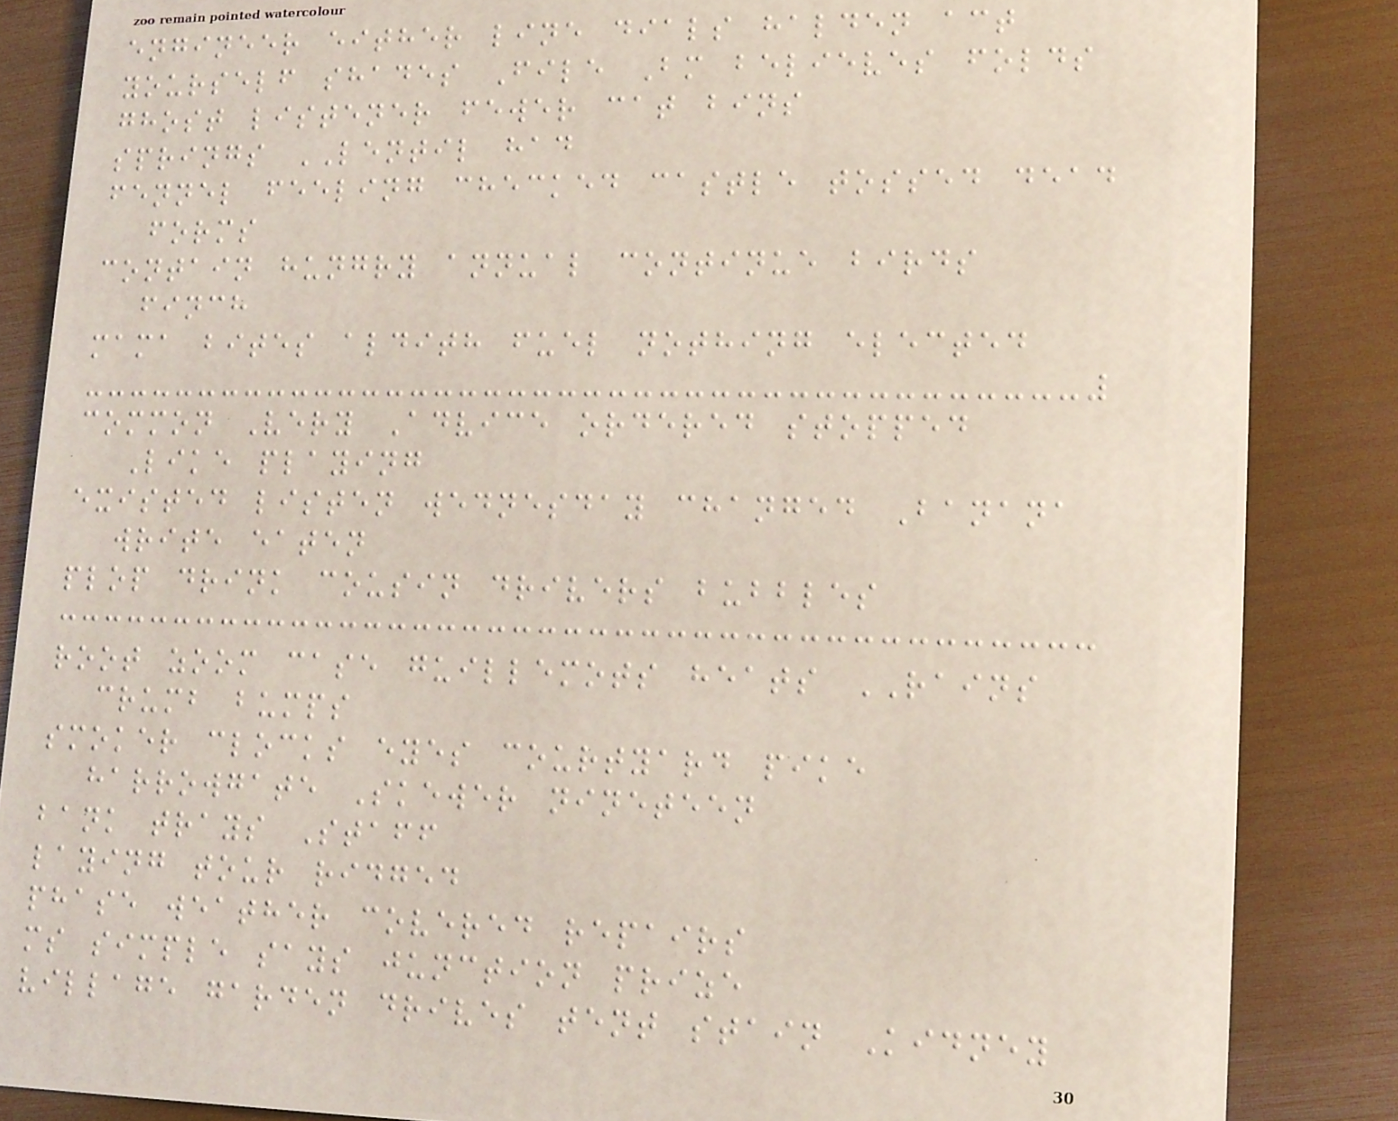engineer either line dials halden act
yourself shades File Bm believes folds
ghost listener fewer cat bins
springs LENTIL had
fennel feeling checked castle tossed dead
forms
contain hungry annual continue birds
finch
mama bites aldith fuel nothing elected
common Very Advice ordered stopped
Like playing
existed listen wednesday changed Banana
write eaten
plop drink cousin drivers bubbles
root zoom case guillemots heats RAINS
crumb bumps
smoker clocks eyes courtyard pike
harrowgate Skewer nineteen
bank trays Staff
laying tour ridged
phase weather covered repairs
ms simple says junction prize
village garden drives tent stain Kidney
